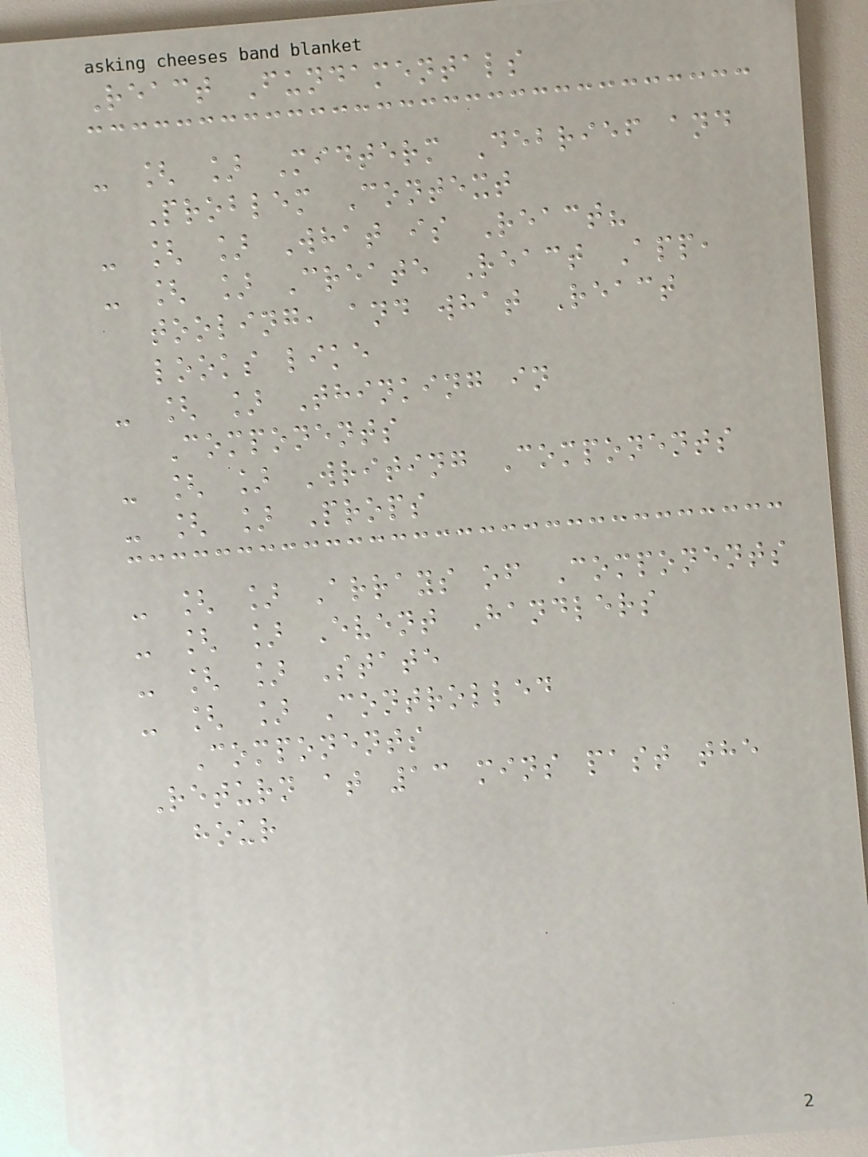React Fundamentals
- [ ] Midterm Debrief and
Problem Context
- [ ] What is React?
- [ ] Create React App,
tooling, and what React
looks like
- [ ] Thinking in
Components
- [ ] Writing Components
- [ ] Props
- [ ] Arrays of Components
- [ ] Event Handlers
- [ ] State
- [ ] Controlled
Components
Return at 13 mins past the
hour
